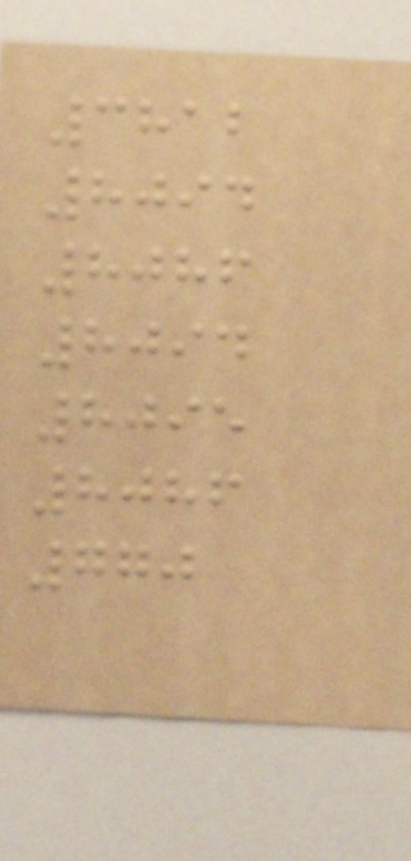3812
8094
8086
8094
8095
8086
770
